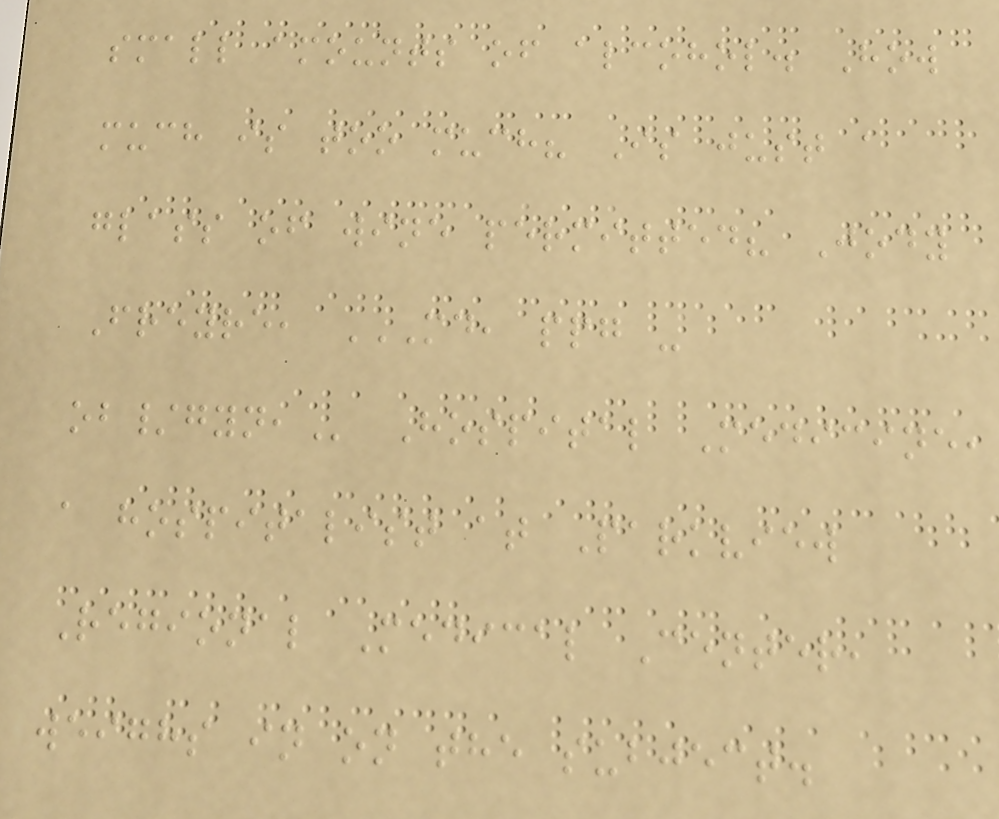small amounts of alcohol. How
much is too much? Is just a
glass of wine permitted? Jody
Freyre, MD, PPG -
OB/GYN, Hospital Medicine,
a hospitalist at Parkview
Regional Medical Center,
weighs in on the subject.
